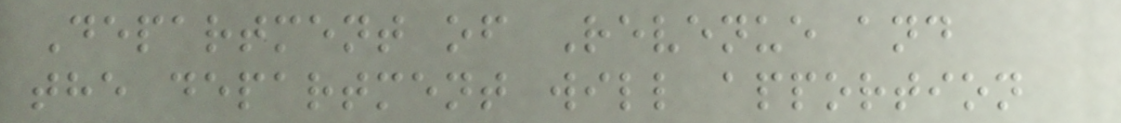Department of Revenue and
the department will apportion
